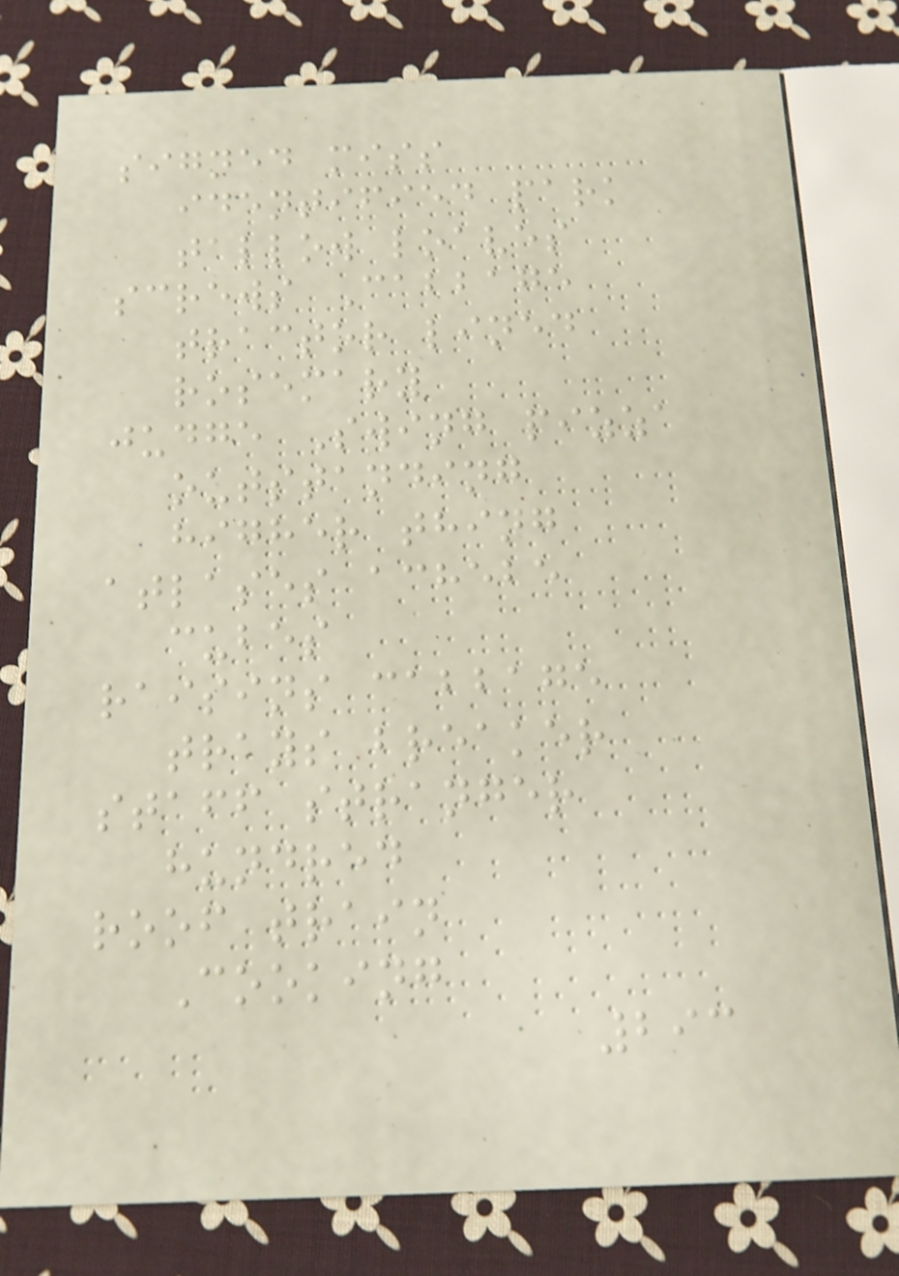signed miss
identified park
tallow loaves
screws Cabbage
tractor lined
rosemary
judge Swing pizza
outstanding
higher thing
atlases achebe
cubes
raisins cabbage
trays breaker
staff stranger
hundred
roof train
Cooking
293
